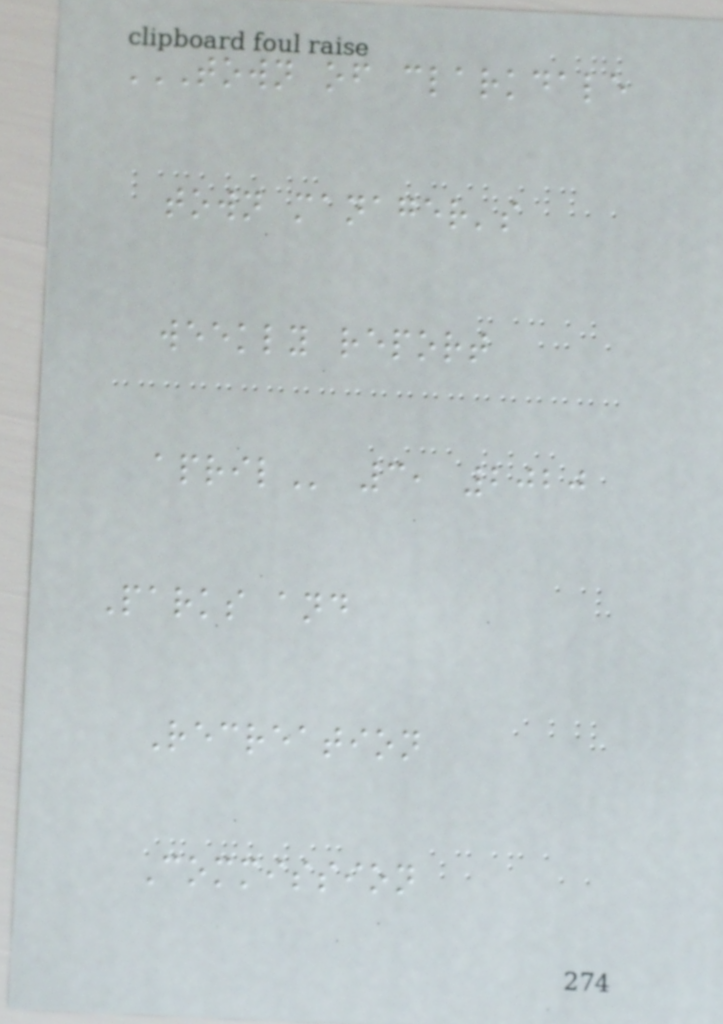TOWN OF CLARKDALE
TOWN MANAGER'S
WEEKLY REPORT
APRIL 3, 2020
Parks and
Recreation
Commission
